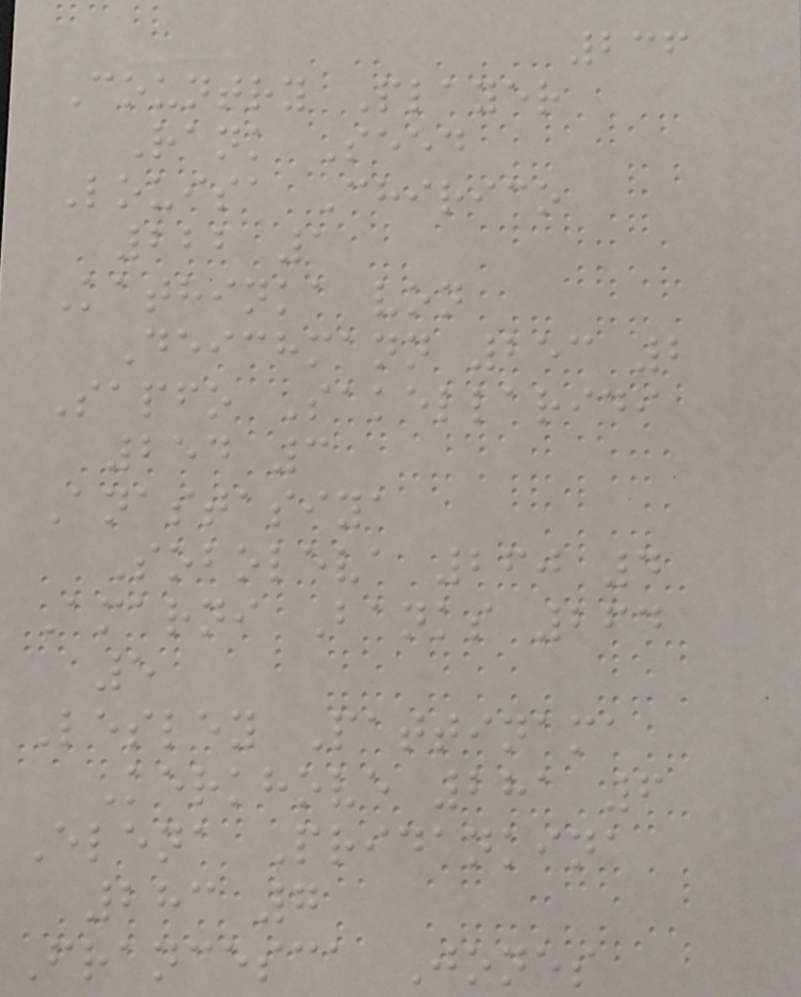236
Country Player
Rank Seed
Louisa Chirico
222 1
Kathinka von
Deichmann 253 2
Sapfo Sakellaridi
254 3
Anastasiya
Soboleva 260 4
Amarni Banks 264
5
Lesley Pattinama
Kerkhove 281 6
Elena Pridankina
283 7
Francesca Jones
